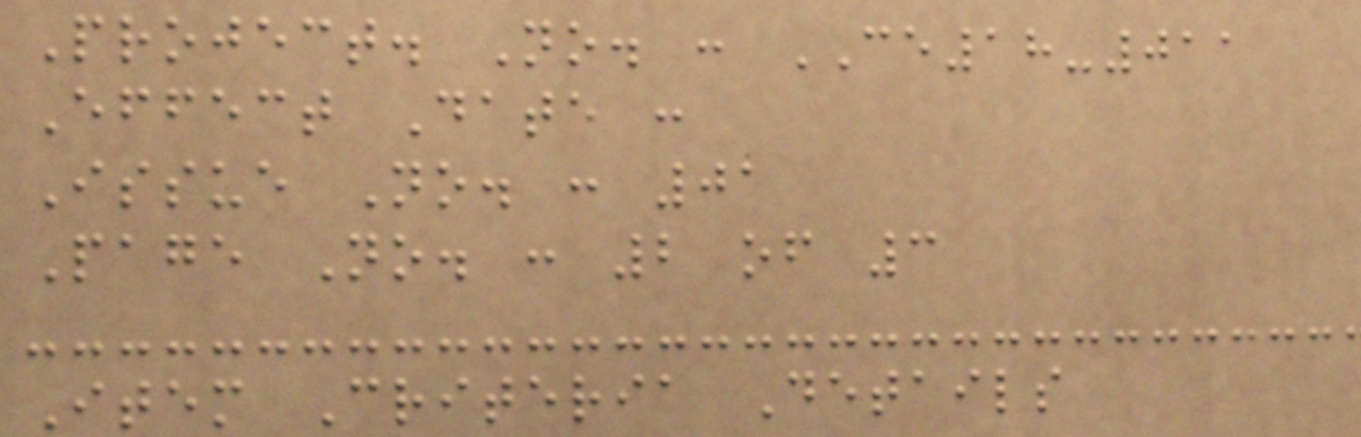Project. No. : CE18-011
Effect Date :
Issue No. : 01
Page No. : 2 of 3
Item Criteria Details
